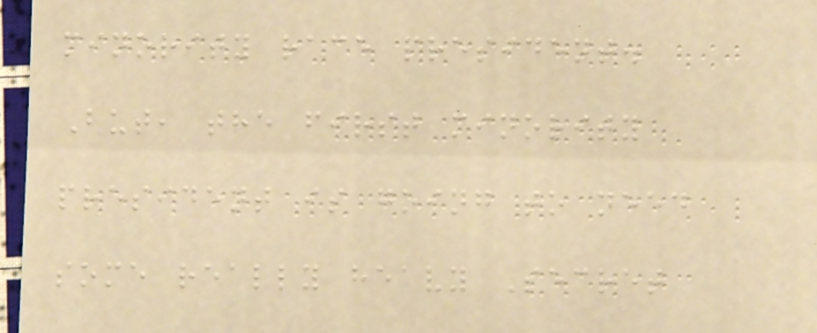minority race president.
But, the first minority
president is going to need
some really heavy Secret
